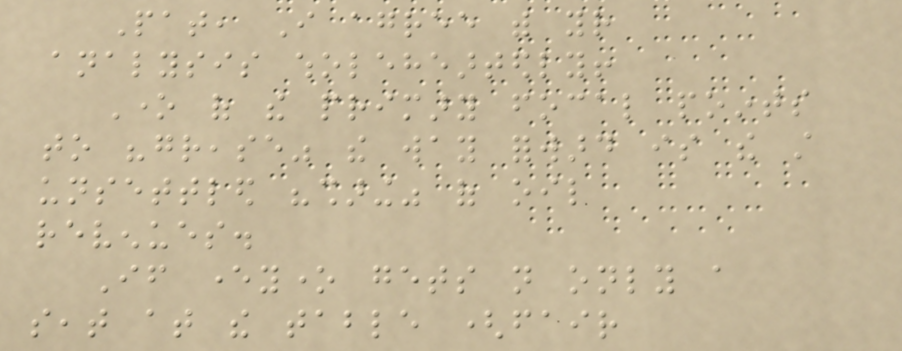Pat, I agree with your
analysis wholeheartedly!
One of the primary focal points
to "grease" the way forward is the still
unsettled "sharing" of oil
revenues.
If everyone gets not only a
seat at the table (fair
